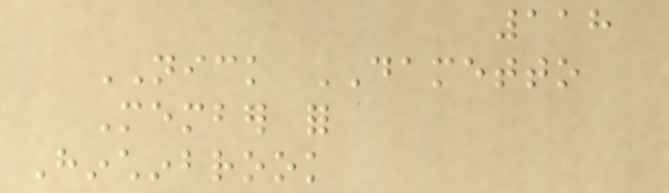118
NICK DAMETTO
Member for
Hinchinbrook
